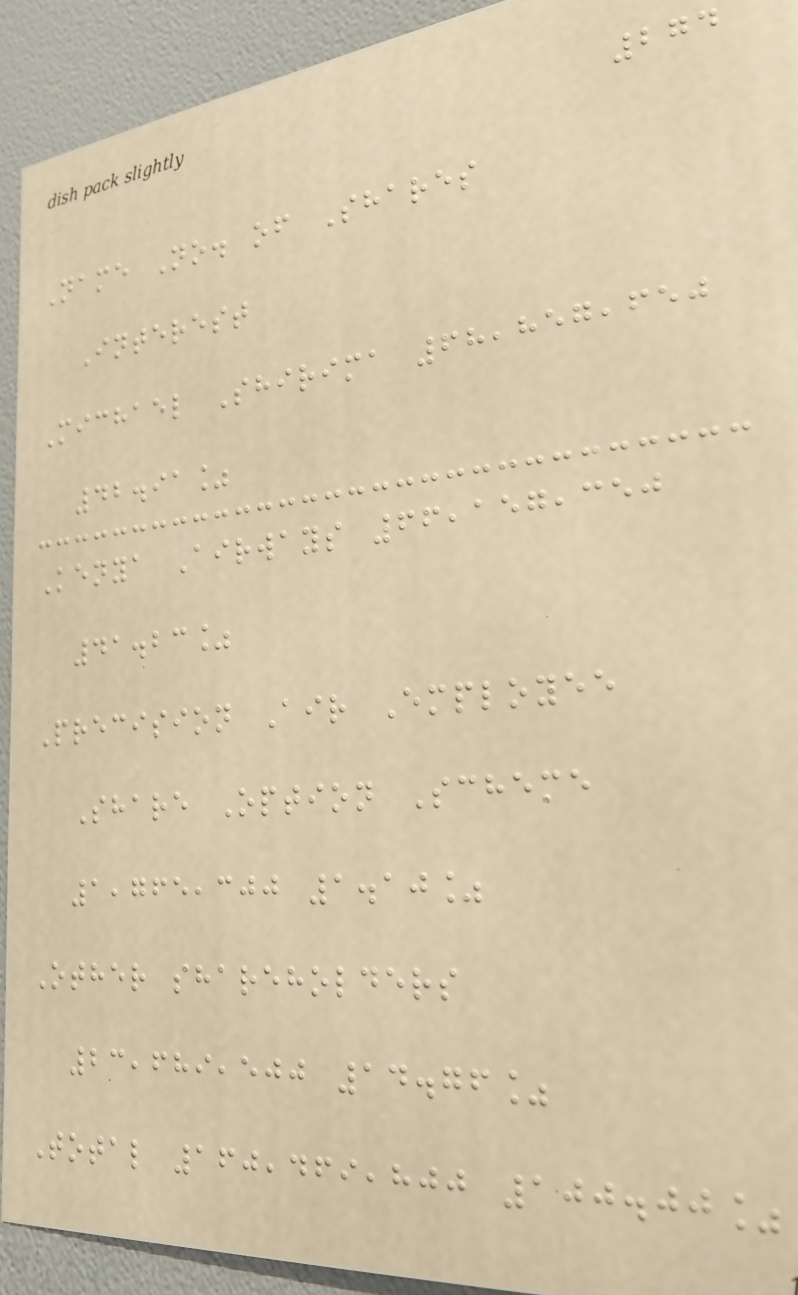274
Name No. of Shares
Interest
Michael Shirima 68,857,650
42.91%
Kenya Airways 66,157,350
41.23%
Precision Air Employee
Share Option Scheme
1,765,300 1.10%
Other shareholders
23,689,500 14.76%
Total 160,469,800 100.00%
